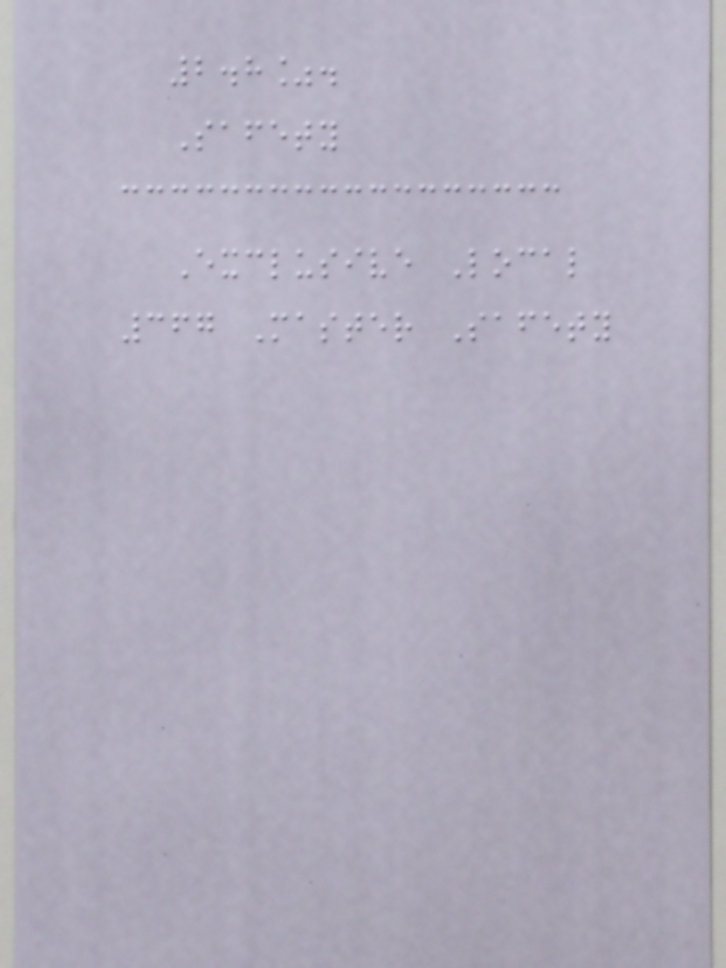2.8%.
Safety
Exclusive Local
367 Master Safety
